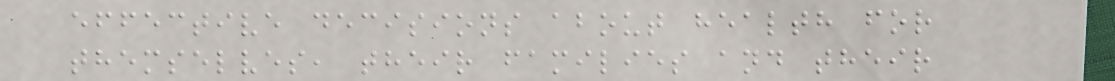effective decisions about health for
themselves, their families and their
